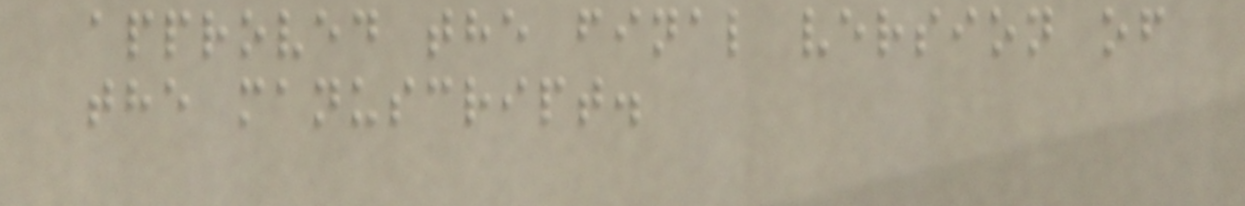approved the final version of
the manuscript.
